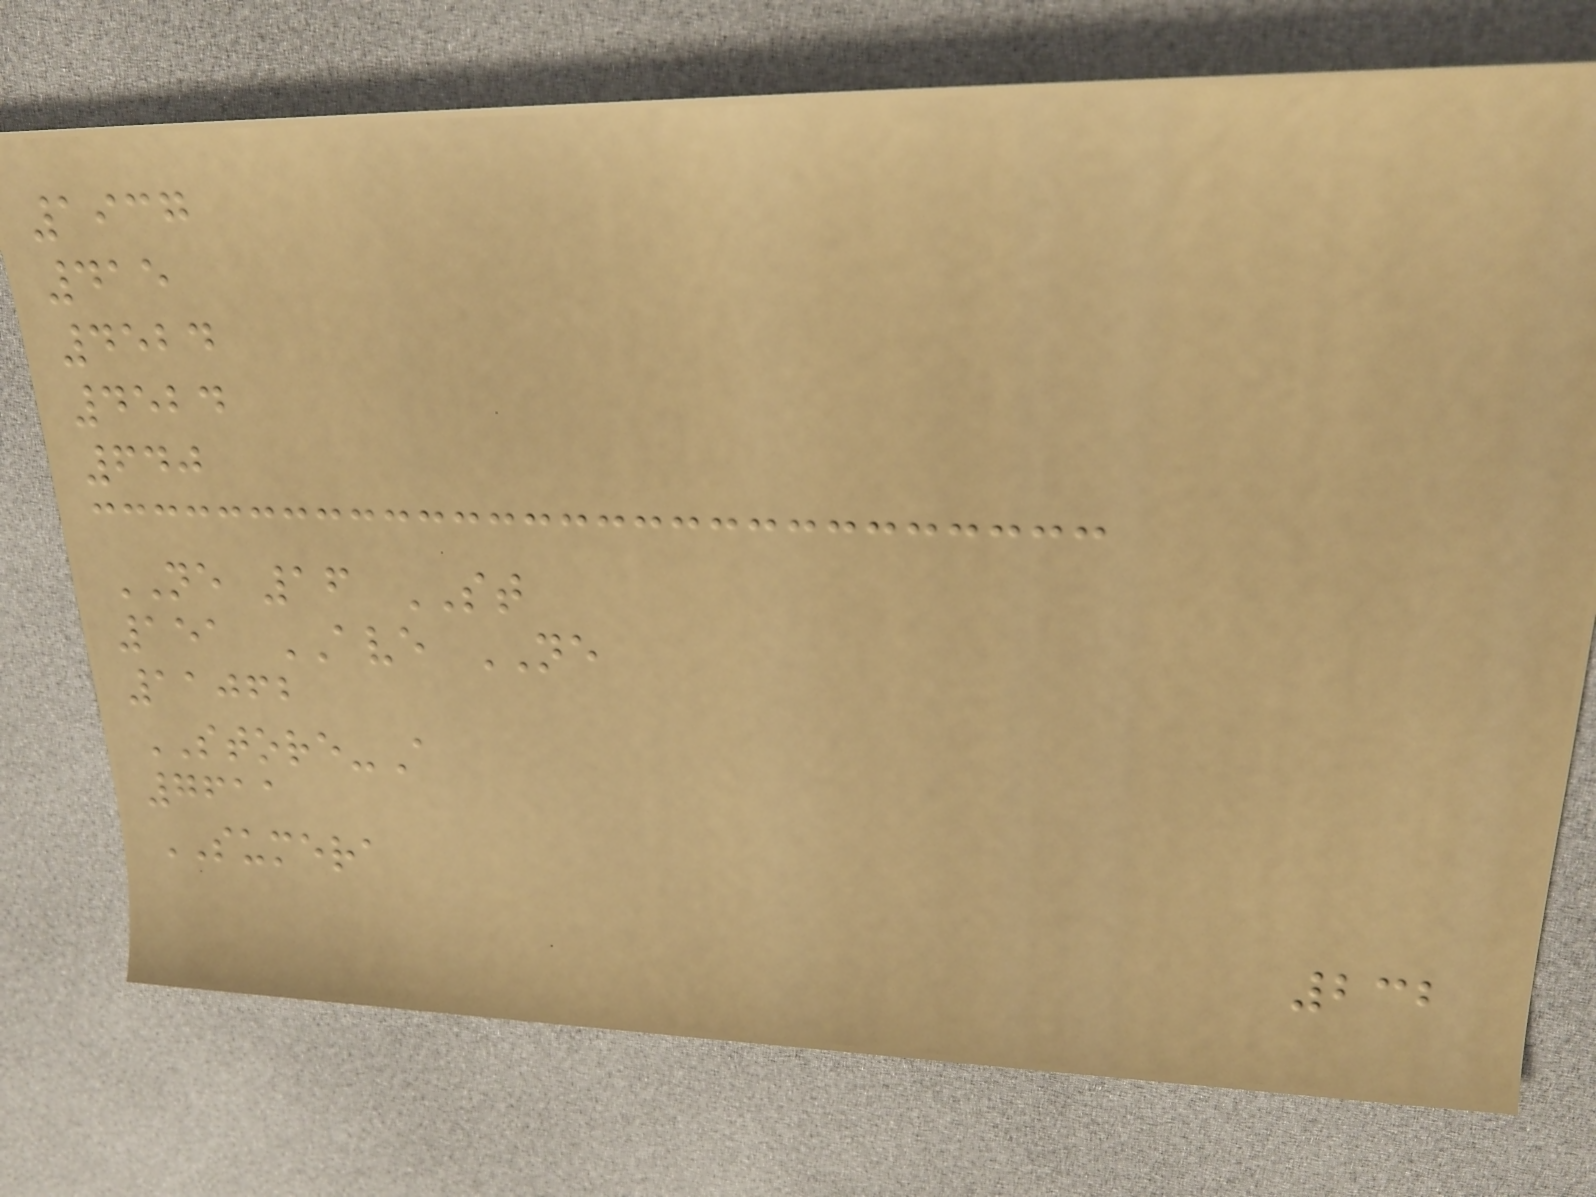1937
415
4524
4524
640
NE 16 ST
151 AVE NE
11062
STORE-A
7611
SUMERA
232
